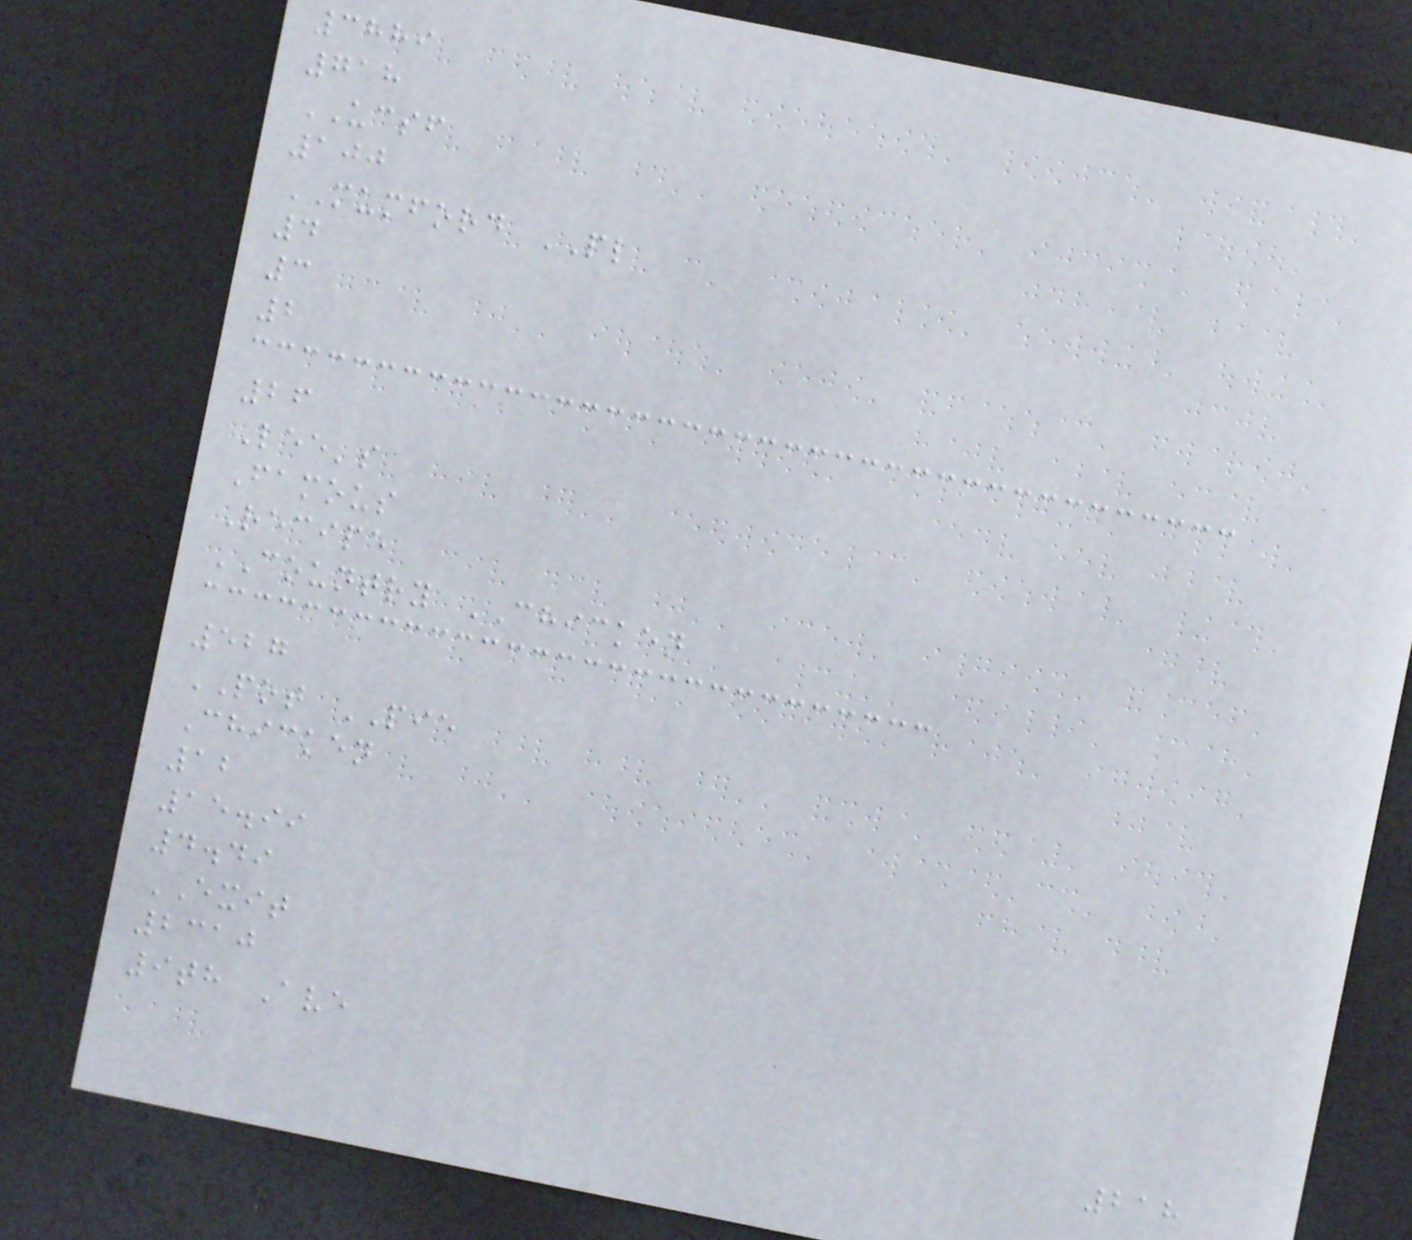3889
718
UCSF
100
MUMFORD PL
4
3
2
26
Lee's
Famous
Recipe
COUNTRY CHICKEN
527
POT PIE
Chicken
12
15.99
4.49
EXIT
2310
9th Ave
218
